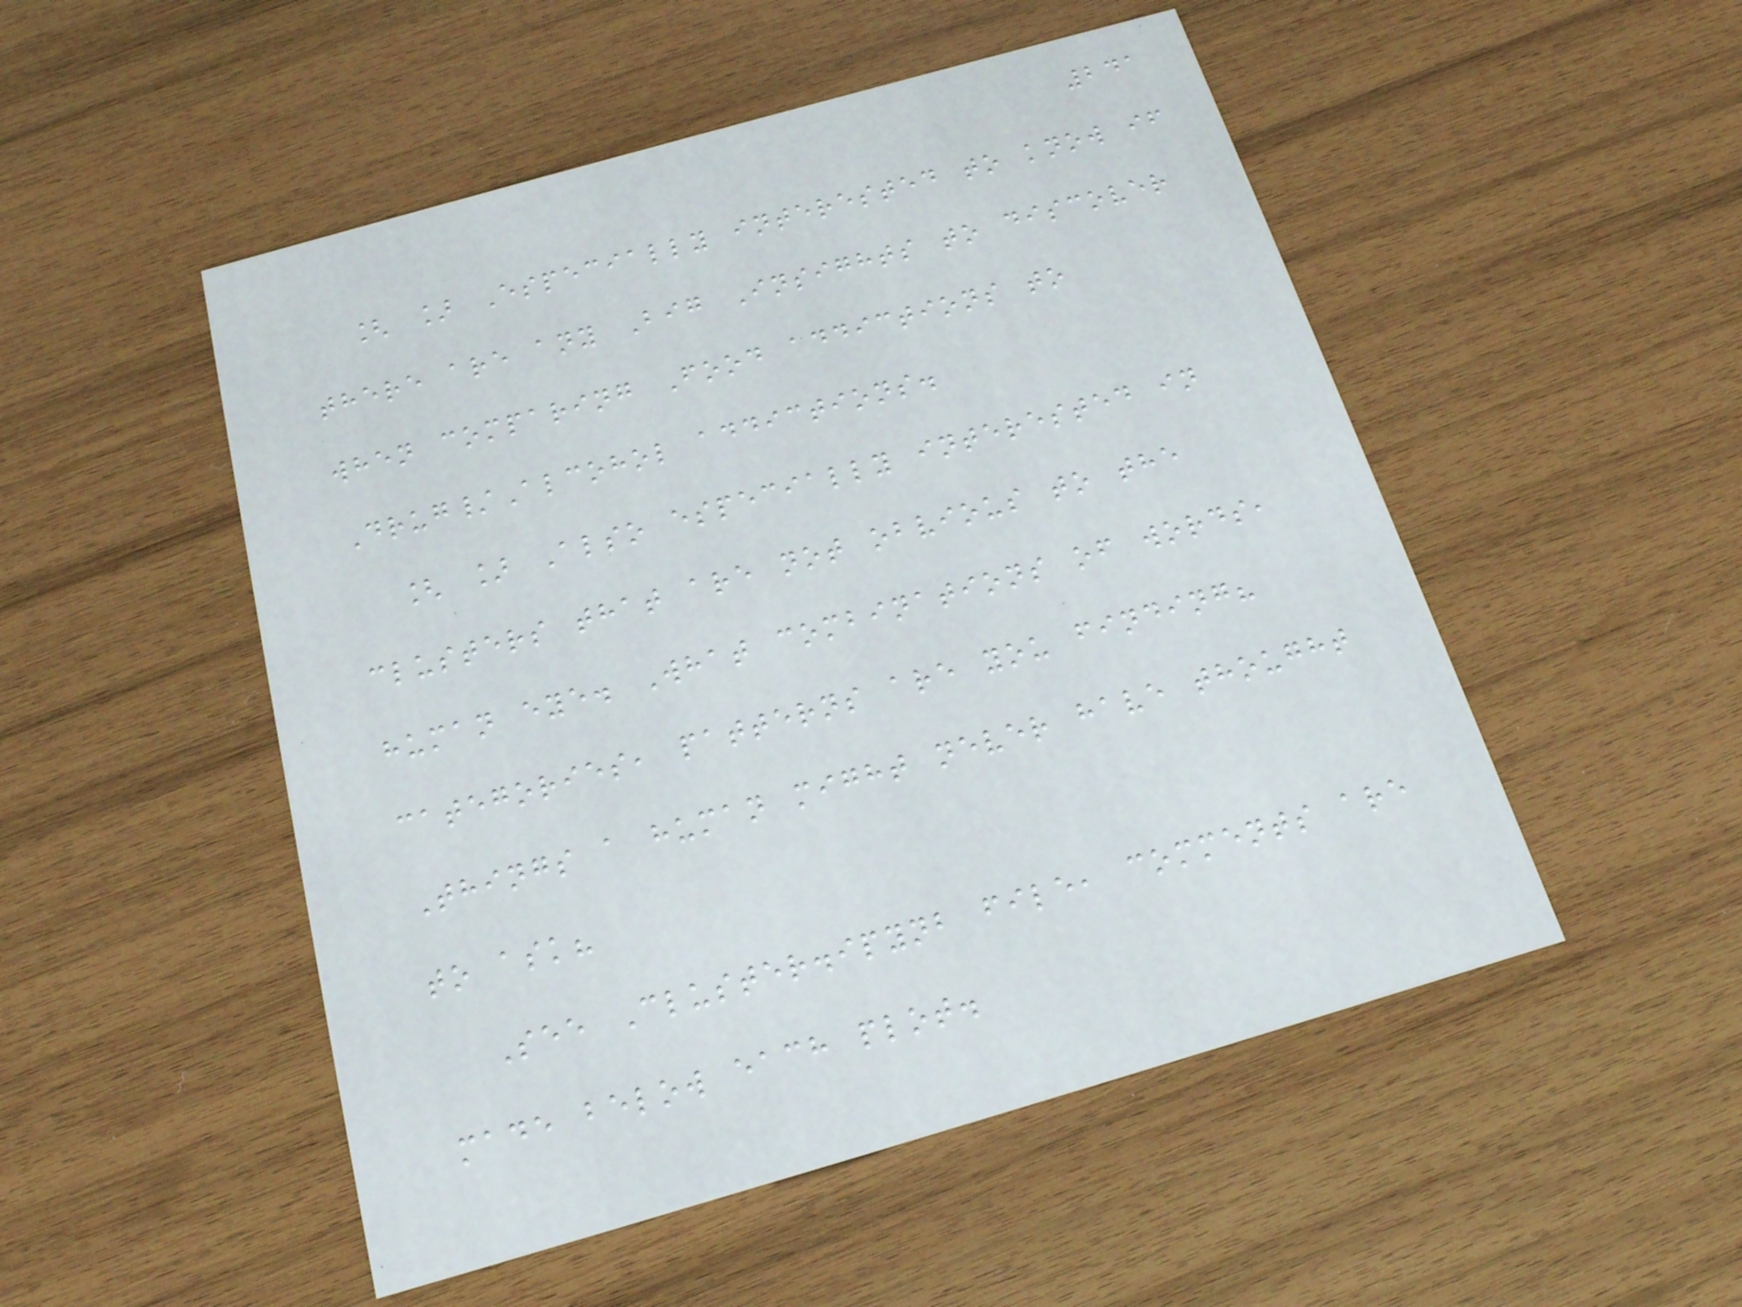241
[ ] Especially interested to know if
there are any Big Insights to discover
when comparing Food addictions to
Drug/Alcohol addictions.
[ ] Also especially interested in
clusters that are not obvious to the
human eye. What combinations of words,
categories, patterns are you finding?
Things a human might never have thought
to ask?
See Cluster.ipynb file, comments are
made below each plot.
